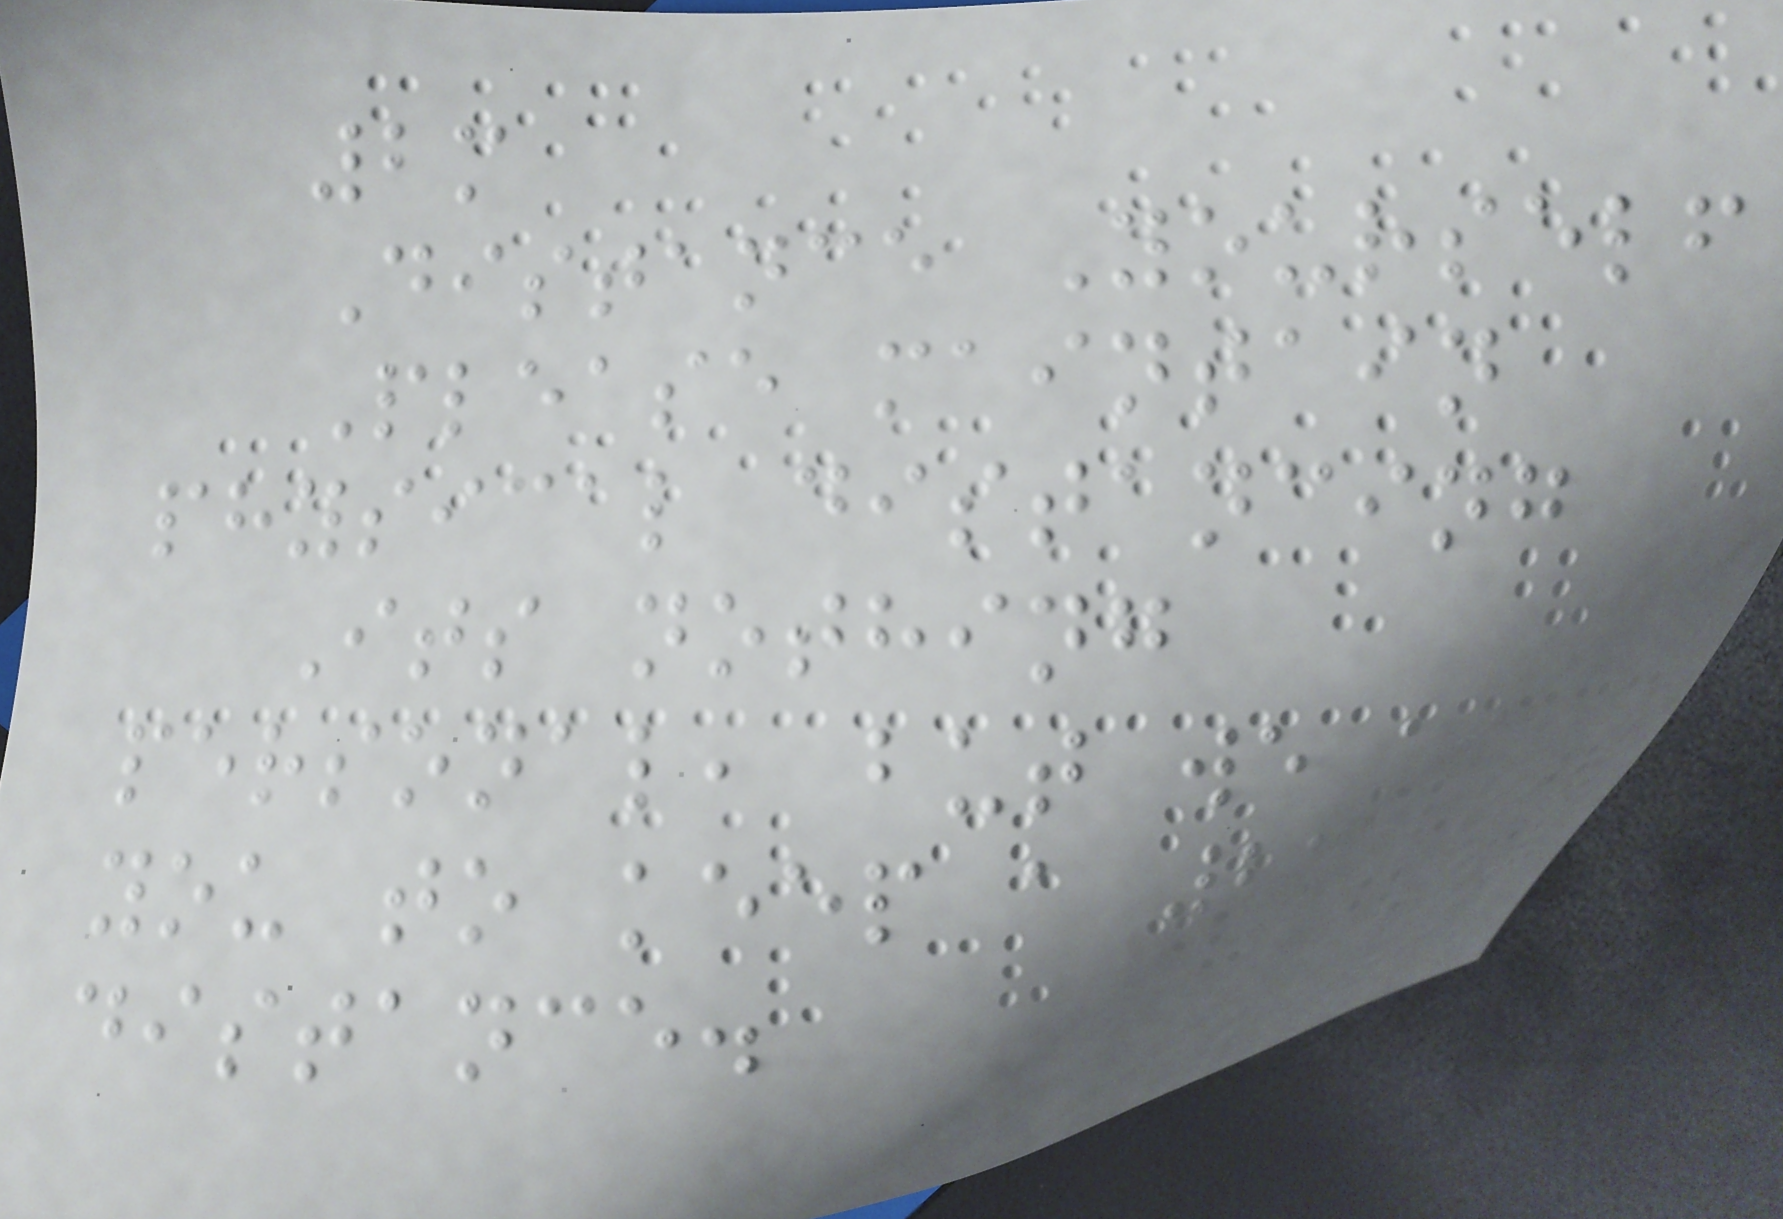2m
Distance Yourself
Please maintain
physical distancing
Its nothing
personal, but we ask
you to keep a 2m
distance.
